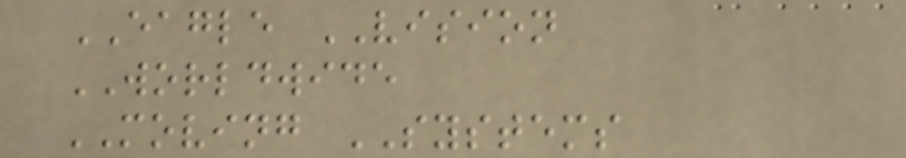EAGLE VISION
WORLDWIDE
MOVING SYSTEMS
